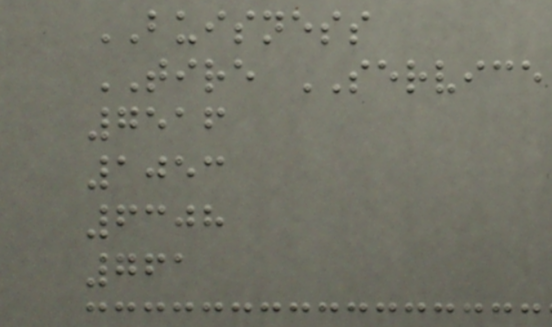BUISNESS
TIRE SERVICE
7516
1053
6308
761
